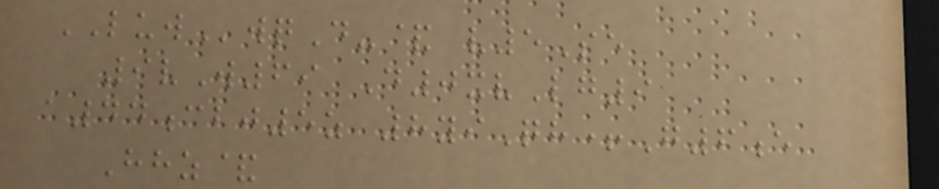LUWwqD-& v5Se
9vW69 D0xvLg9
a44cbj5z 8yiQh+G6e
Hhz&
